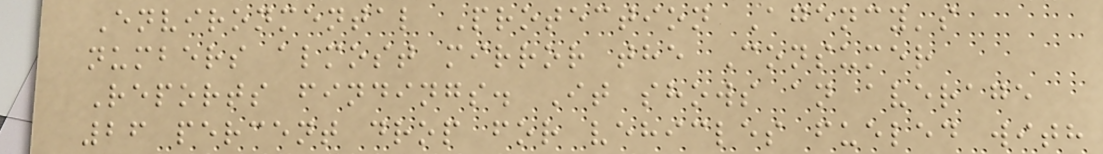Environmental Protection Agency's
numbers almost mirror the Consumer
Reports findings. It shows an average
26 percent drop for vehicles fueled with
